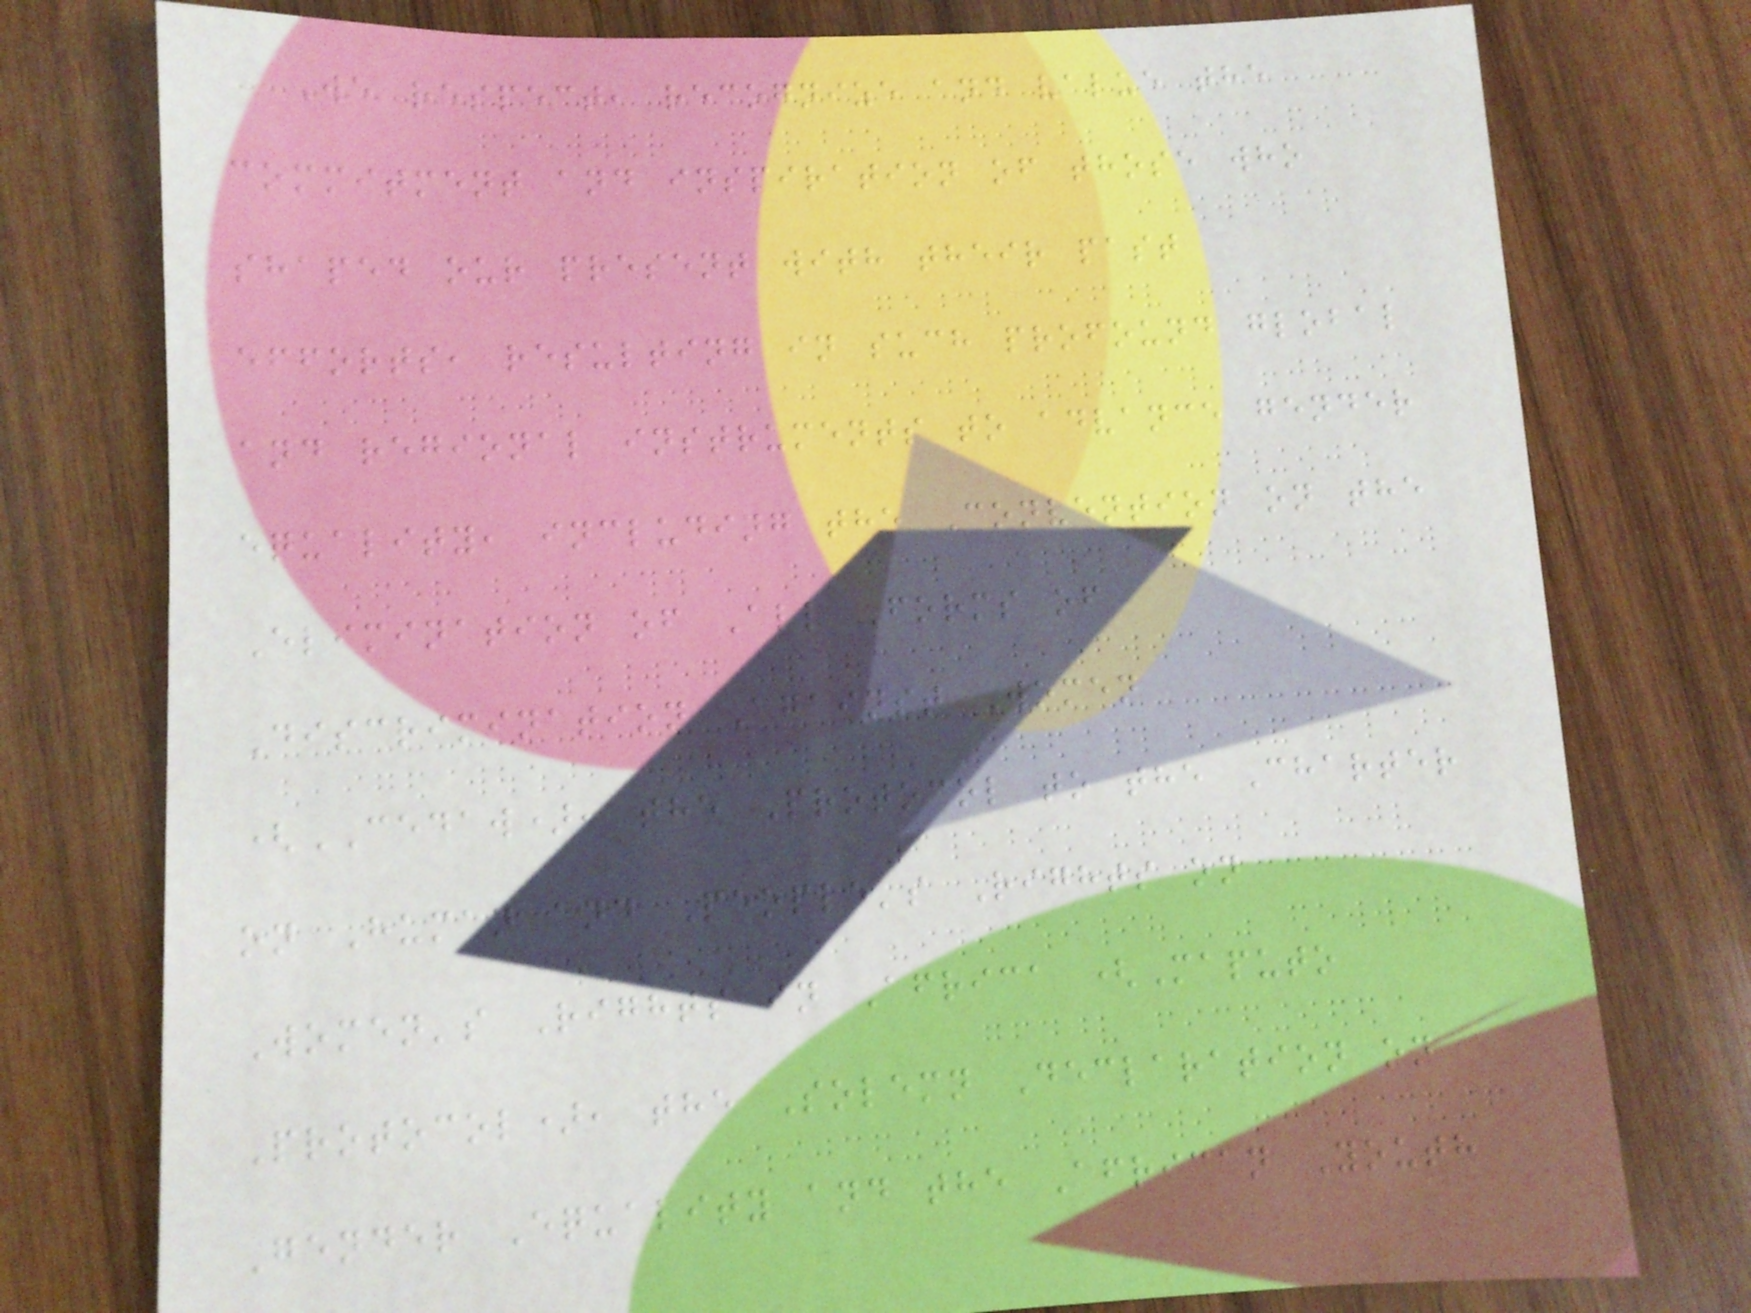We respect, recognize and value the
commitment and inspiration of those who
shaped our present with their past
efforts, resulting in such profound global
and regional instruments to advance gender
equality, including the Convention on the
Elimination of All Forms of
Discrimination Against Women
(CEDAW), the Protocol to the Charter
on Human and People's Rights on
Women's Rights in Africa (Maputo
Protocol), the Solemn Declaration on
Gender Equality and the African Youth
